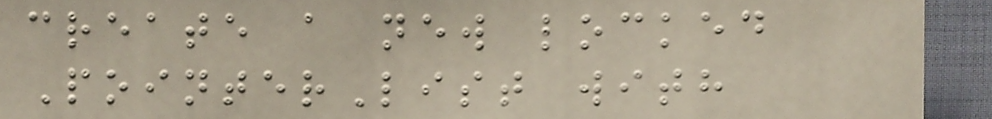create a new locked
PointerList with
